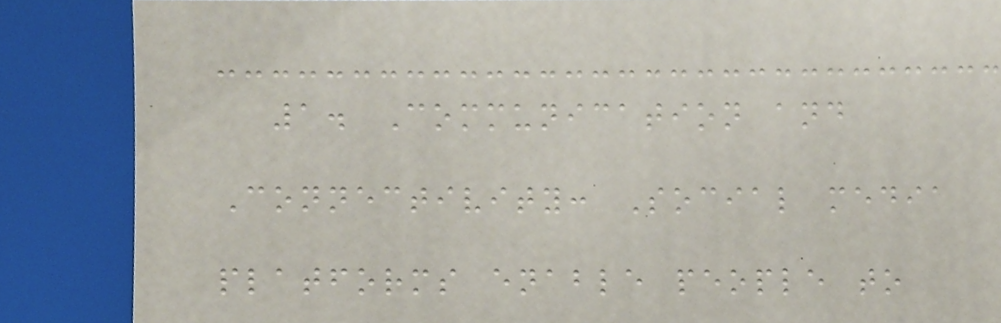1. Communication and
Connectivity: Social media
platforms enable people to
